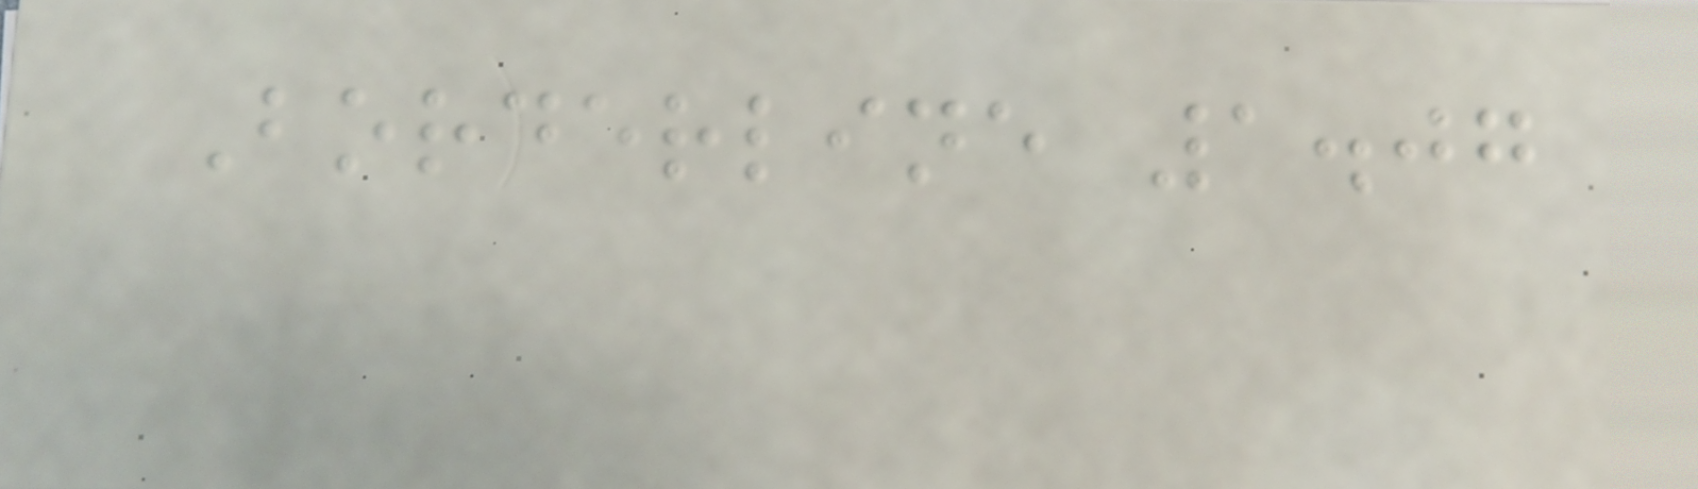Borderline 1.07
